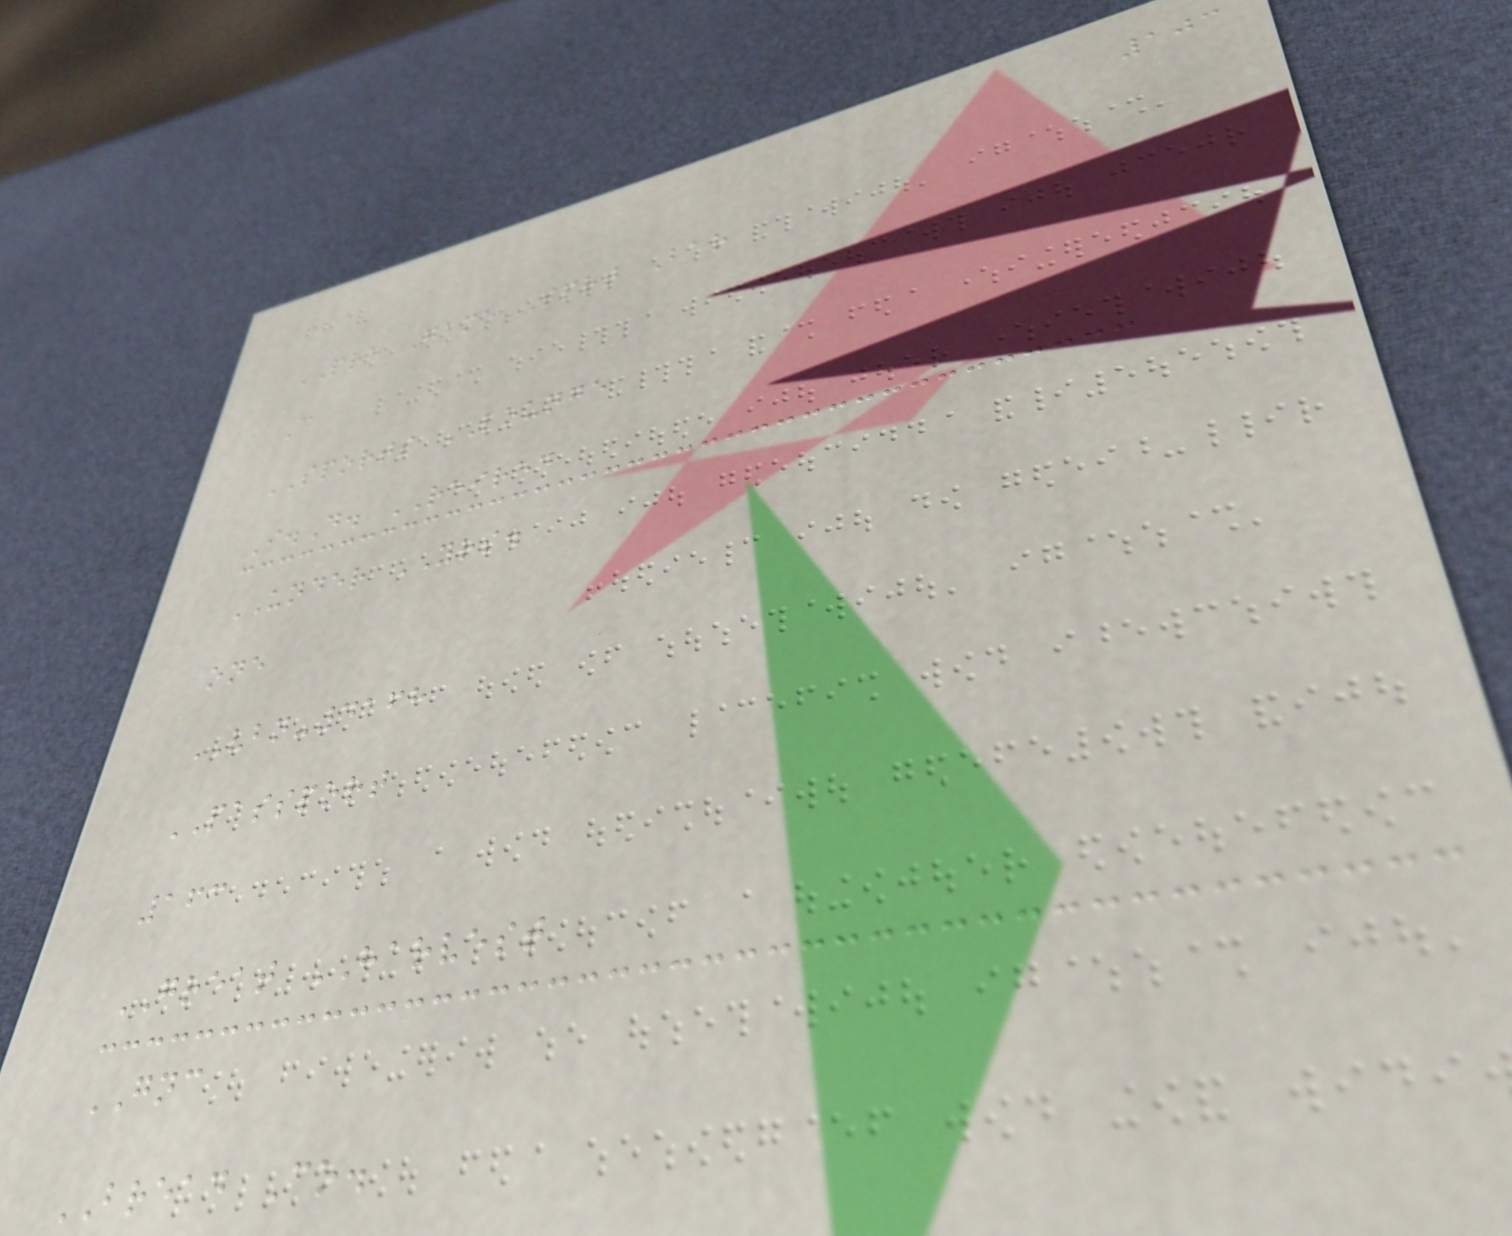103
PRE Game Sprt Bar
C
SPORTS LOUNGE
I.D. REIRED
UNDER YRS.
one
VBN-4168
PASSPORT
163
GREAT HARVEST
GNC
BREAD Co.
